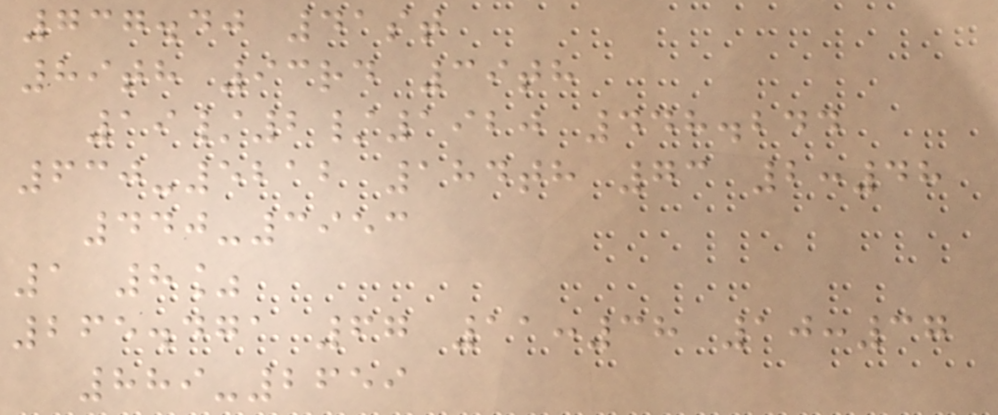737.40 41st
89th 93rd 39th
19/2/1920 448.244
630-5212 184th 73 2:48
440-3953
1 8%
265.471 67 11:38 10:37
889-2659
